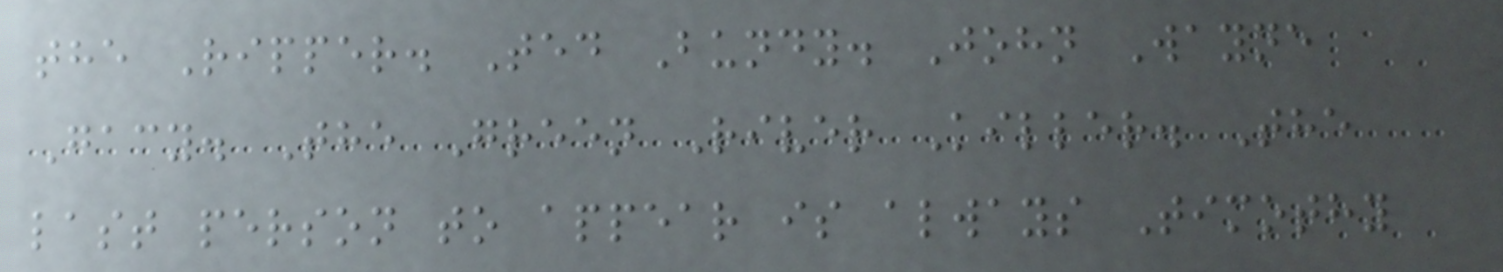the Ripper. Ted Bundy. John Wayne
Gacy. The Green River Killer. The
last person to appear is always Timothy
